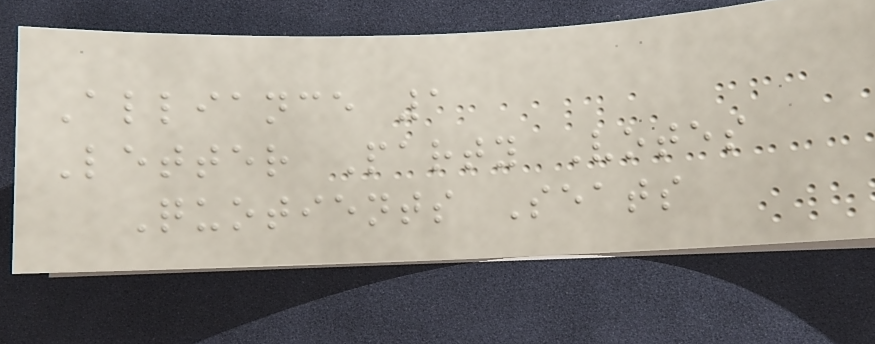Alliance 1
Letter Party Votes
Quotients Seats
